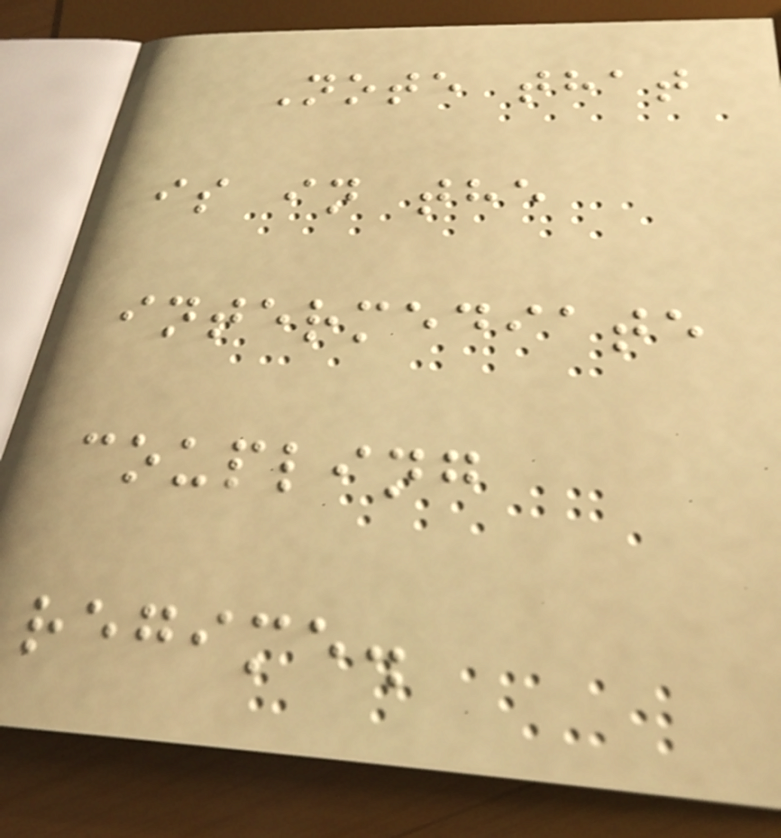Note that
is in the
intermediate
coupling
regime.
